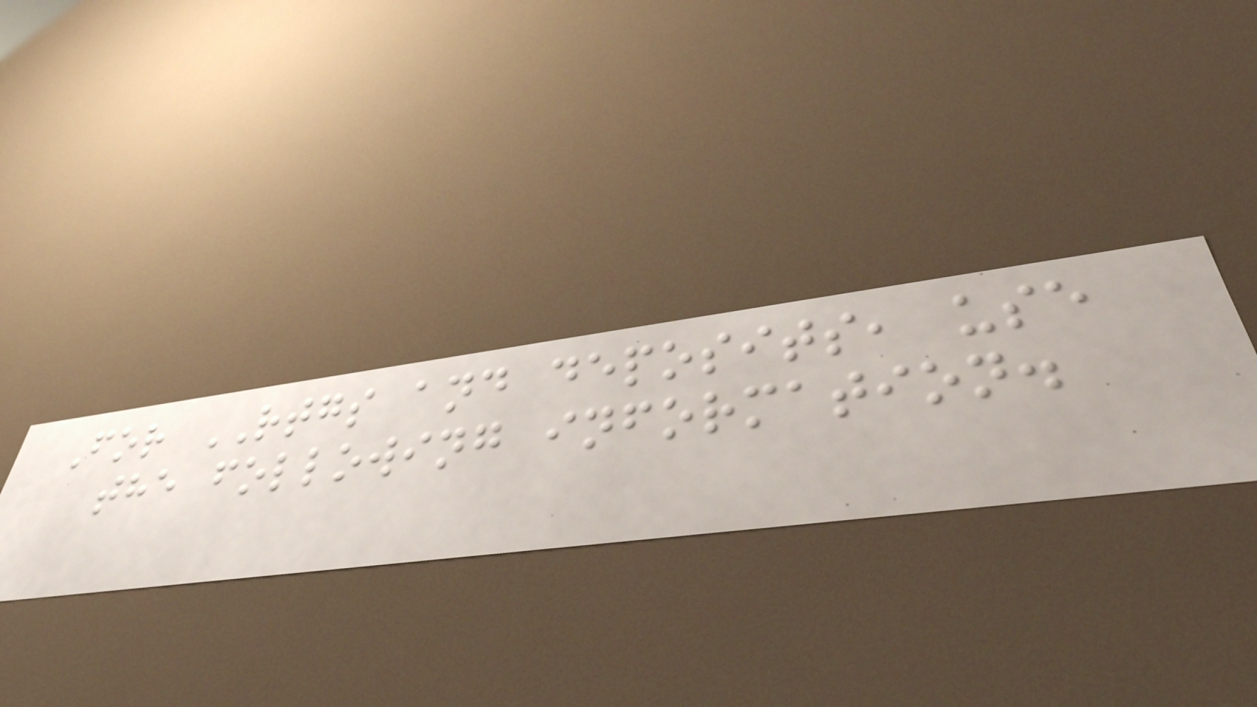For RTGS and deposits, use
the following information.
